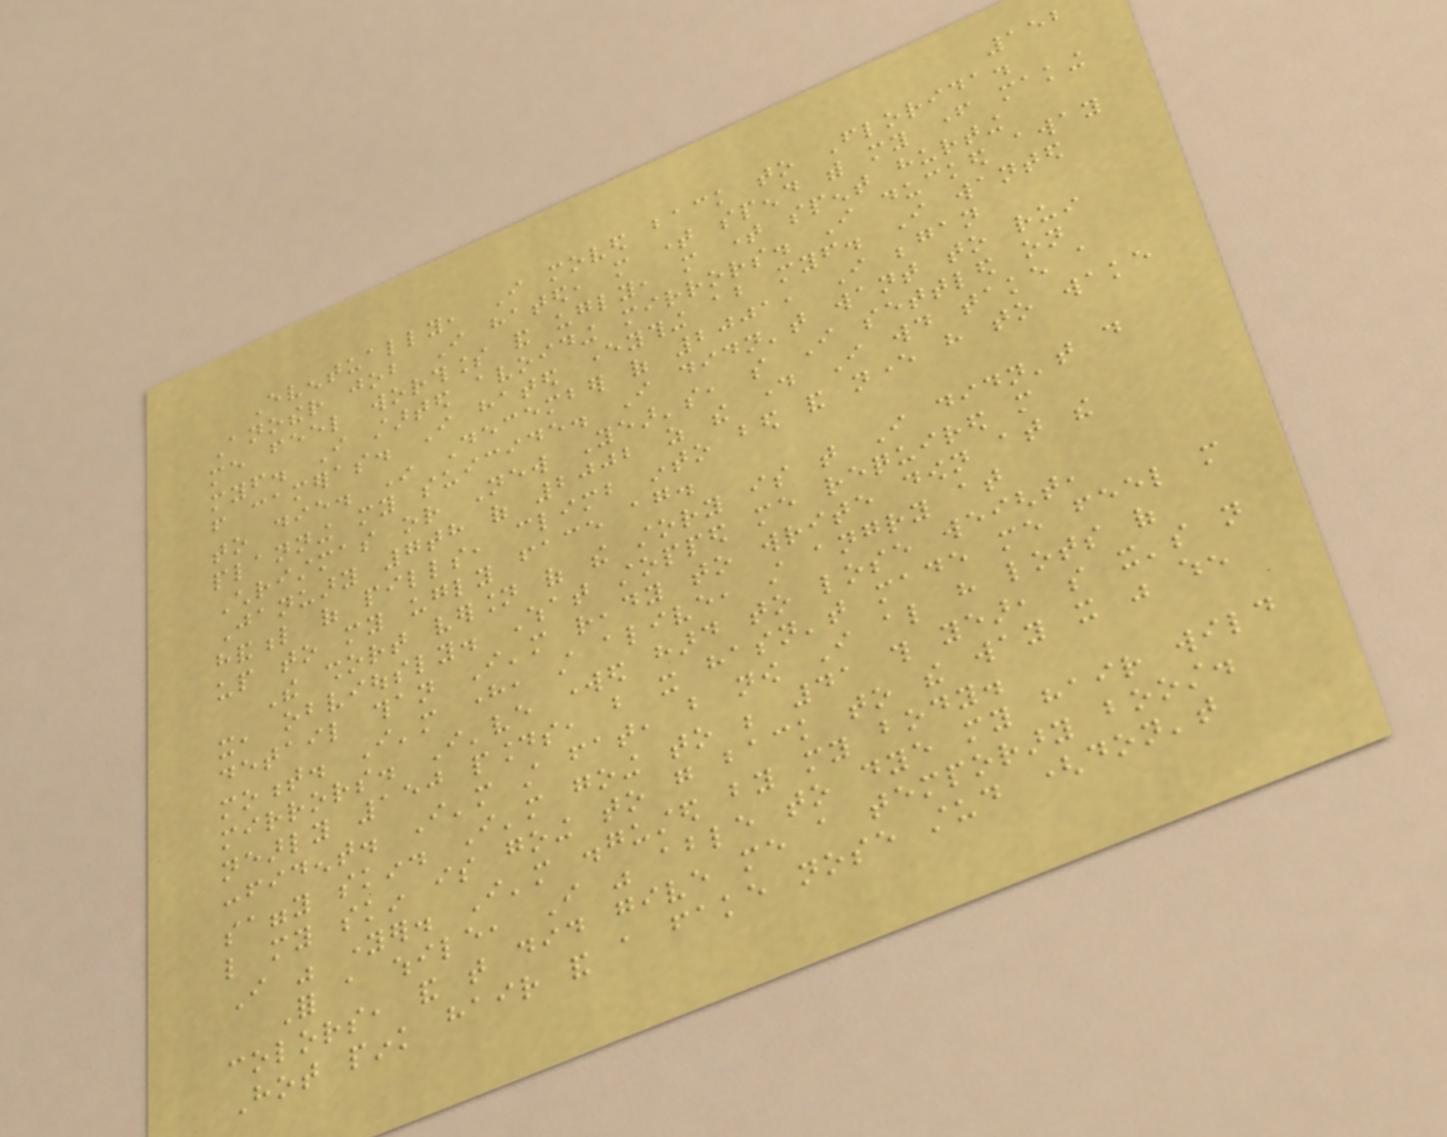152
Eventually, I moved back to Florida.
Another job I hated, more time spend with my father making
me feel worthless and ugly, more time spent hurting
myself. I started avoiding mirrors. I ducked away
from cameras. I hated everything about myself. I wanted
to die. In December of 2001, I began
planning my suicide. I didn't want to ruin
Christmas or New Year's, so I settled on
January 7th of 2002 as the day I would take a
handful of pills, climb into bed and never have to wake
up to my ugly face again.
The short version of the story is that I didn't do
it, obviously. What stopped me required more
detail than I'm ready to write down at the
moment. I'm here, still alive, still angry at
mirrors. I've worked hard to lose weight,
nearly 150 pounds, but it hasn't made me feel more
confident. I'm still fat, but now I also have lots of
saggy skin. I'm going to be 41 this year, so it's not
like my skin is going to go back to the way it was when
I was younger. I'm disgusted by my body.
For a while, I was able to dye my hair wild
colors, and that did give me a temporary boost.
Hot pink hair and a fake nose stud (don't
